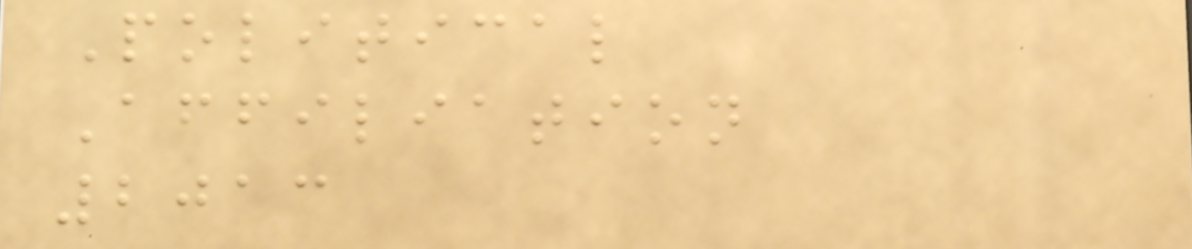Political
Affiliation
2013
